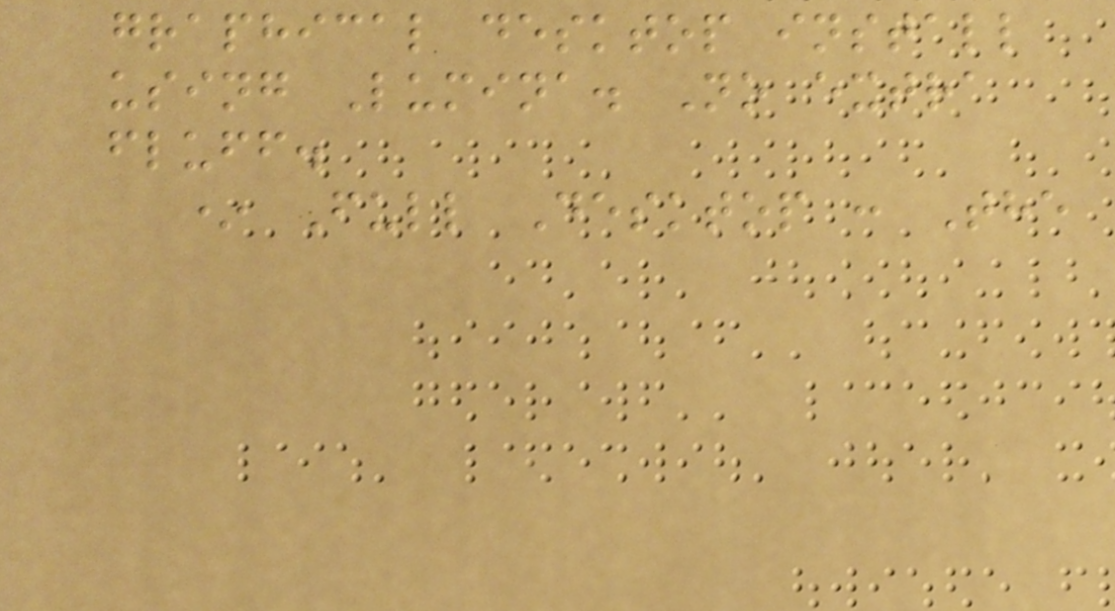graphical desktop install
using Lumina. No extra
fluff.
* Full Desktop : The
